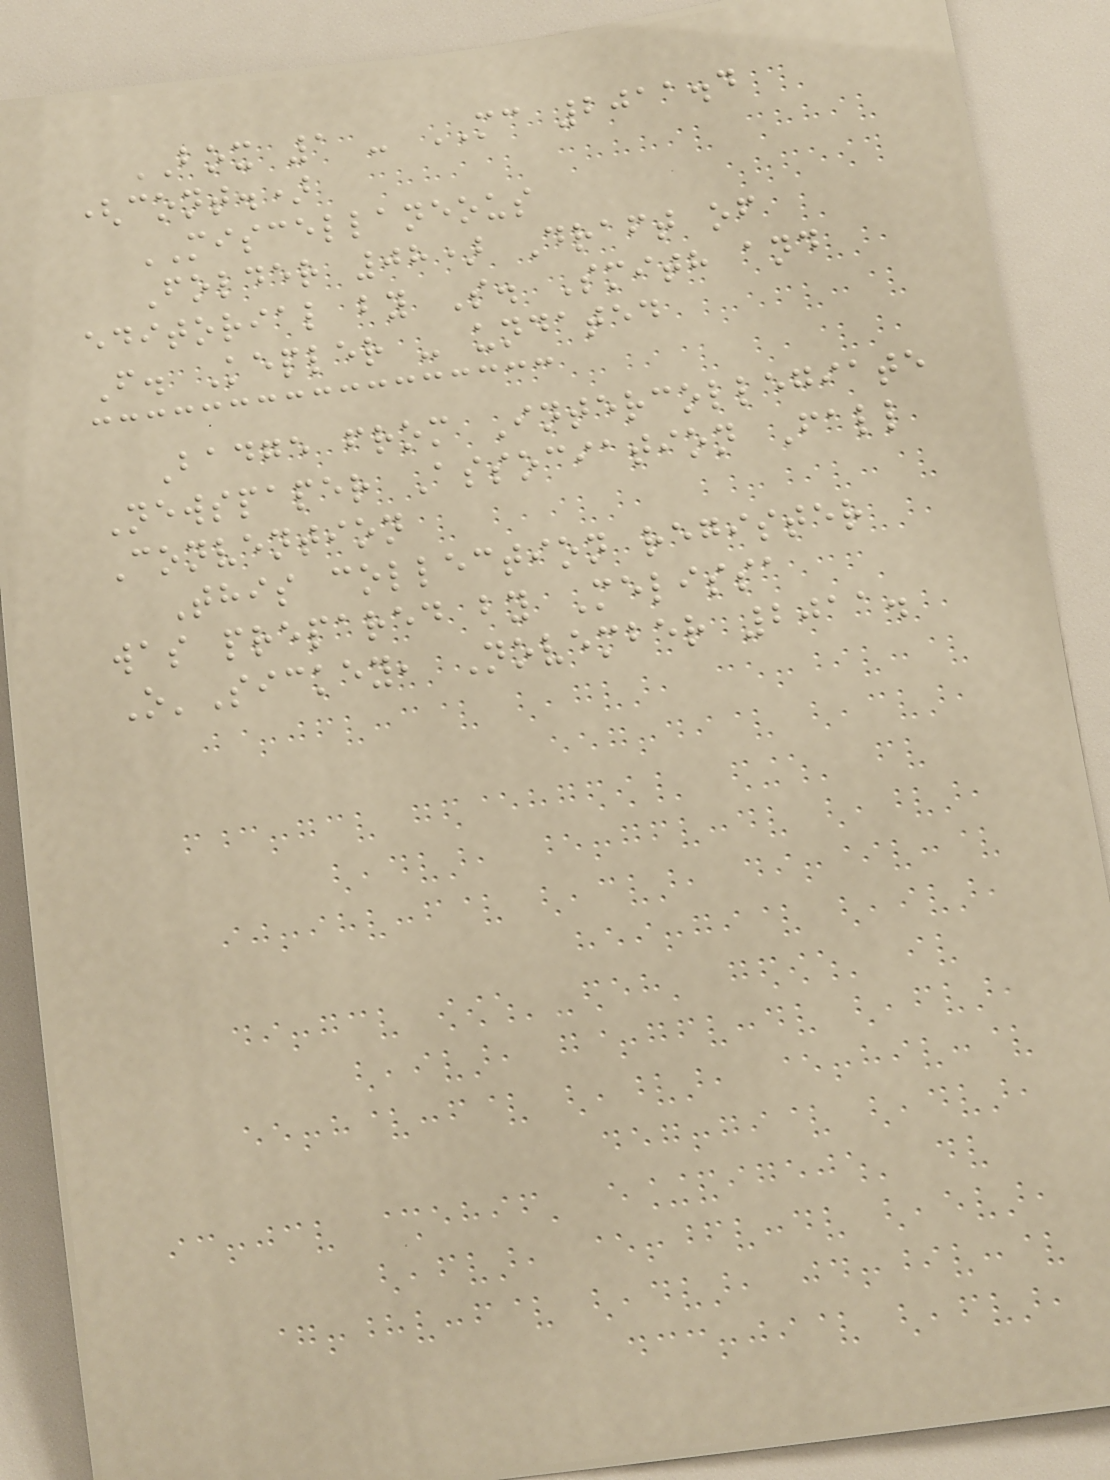BOX 1 - MC 2011.4
(cont.)
MISCELLANEOUS
Folder 08) Draft of
editorial by S. Smith and
F. Kepler - undated
Badge from Intercollegiate
Newspaper Association Fall
Convention
This collection register
was prepared by Melissa
O'Sickey, November 2011.
